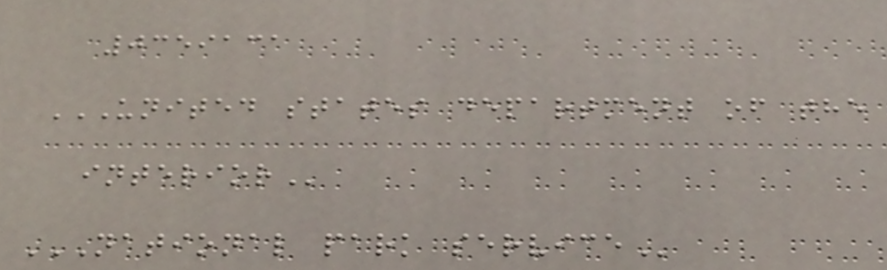0359131
UNITED STATES DEPARTMENT OF THE
INTERIOR
NATIONAL PARK SERVICE
